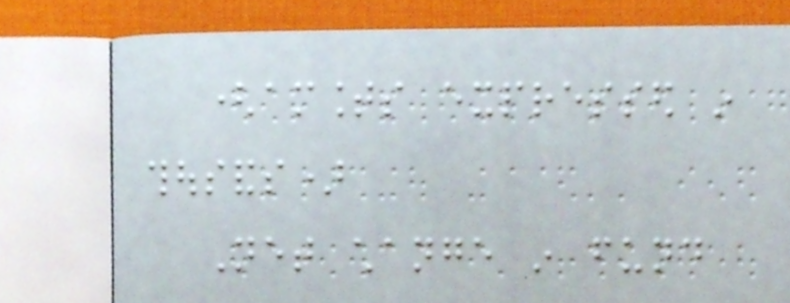(amounts expressed in
thousands)
Net change in fund
